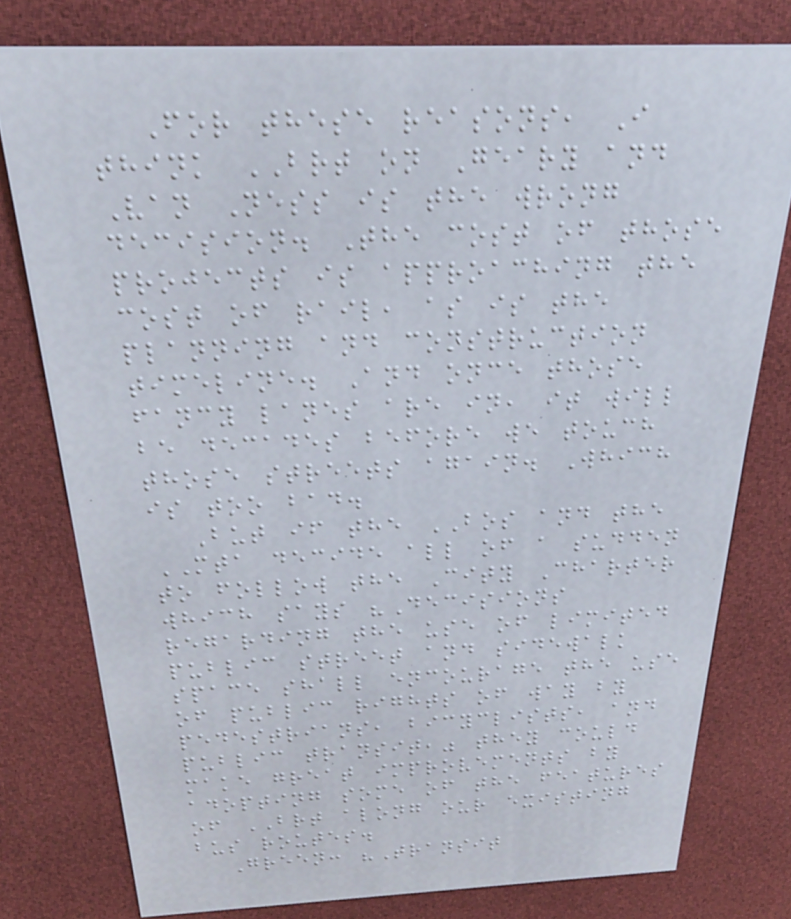For these reasons, I
think BRT on Geary and
Van Ness is the wrong
decision. The cost of those
projects is approaching the
cost of rail, as is the
planning and construction
timeline. And once those
fancy lanes are in, it will
be decades before we touch
those streets again. Which
is too bad.
But if the BOS and the
MTA decide all of a sudden
to follow the City Charter
which says "Decisions
regarding the use of limited
public street and sidewalk
space shall encourage the use
of public rights of way by
pedestrians, bicyclists, and
public transit," they could
make great improvements by
adopting some of the features
of BRT along our existing
bus routes.
Green: "Transit
